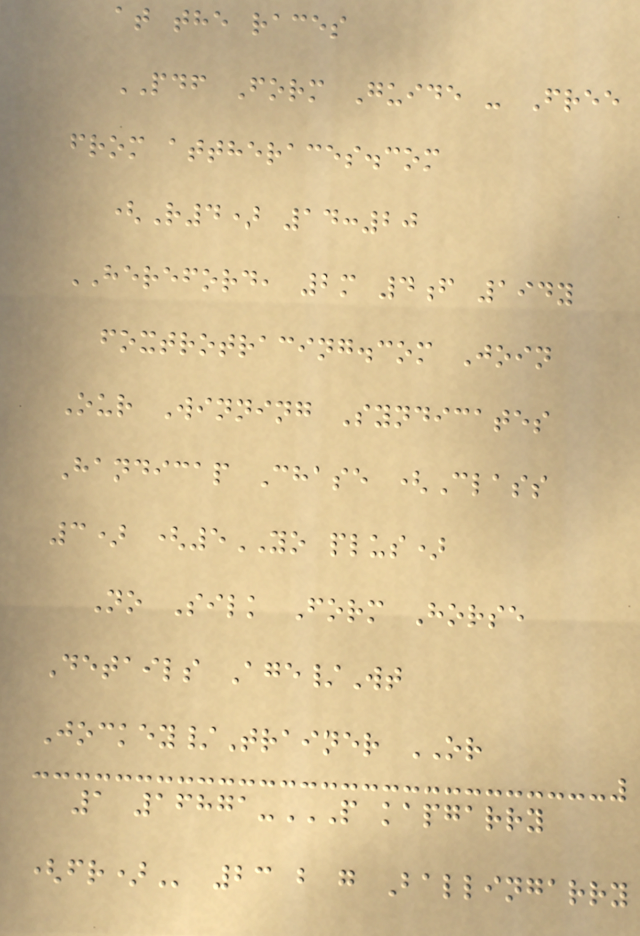at the races
PDF Form Guide - Free
from attheraces.com
(R4) 14:20
HEREFORD, 2m 4f 194y
foxtrotracing.com Join
Our Winning Syndicates
Handicap Chase (Class
3) (5YO plus)
No Silk Form Horse
Details Age/Wt
Jockey/Trainer OR
1 16871-P KAPGARRY
(FR) 23 b g Ballingarry
